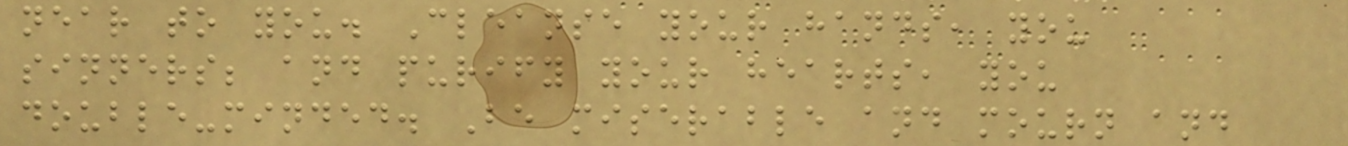near to you. Cleanse your hands, you
sinners; and purify your hearts, you
double-minded. Be miserable and mourn and
